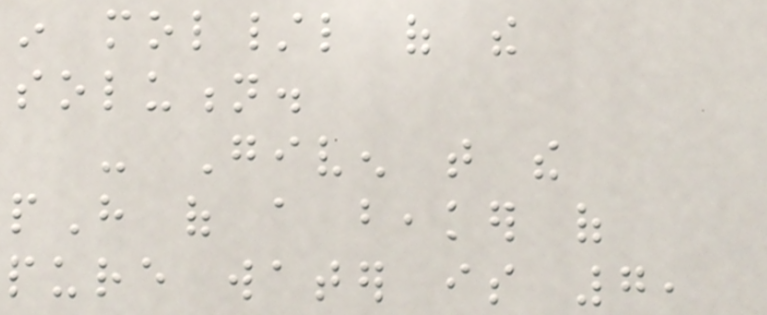in mol/l of the
solution.
- Given that the
pH of a beaker of
pure water is 7,
